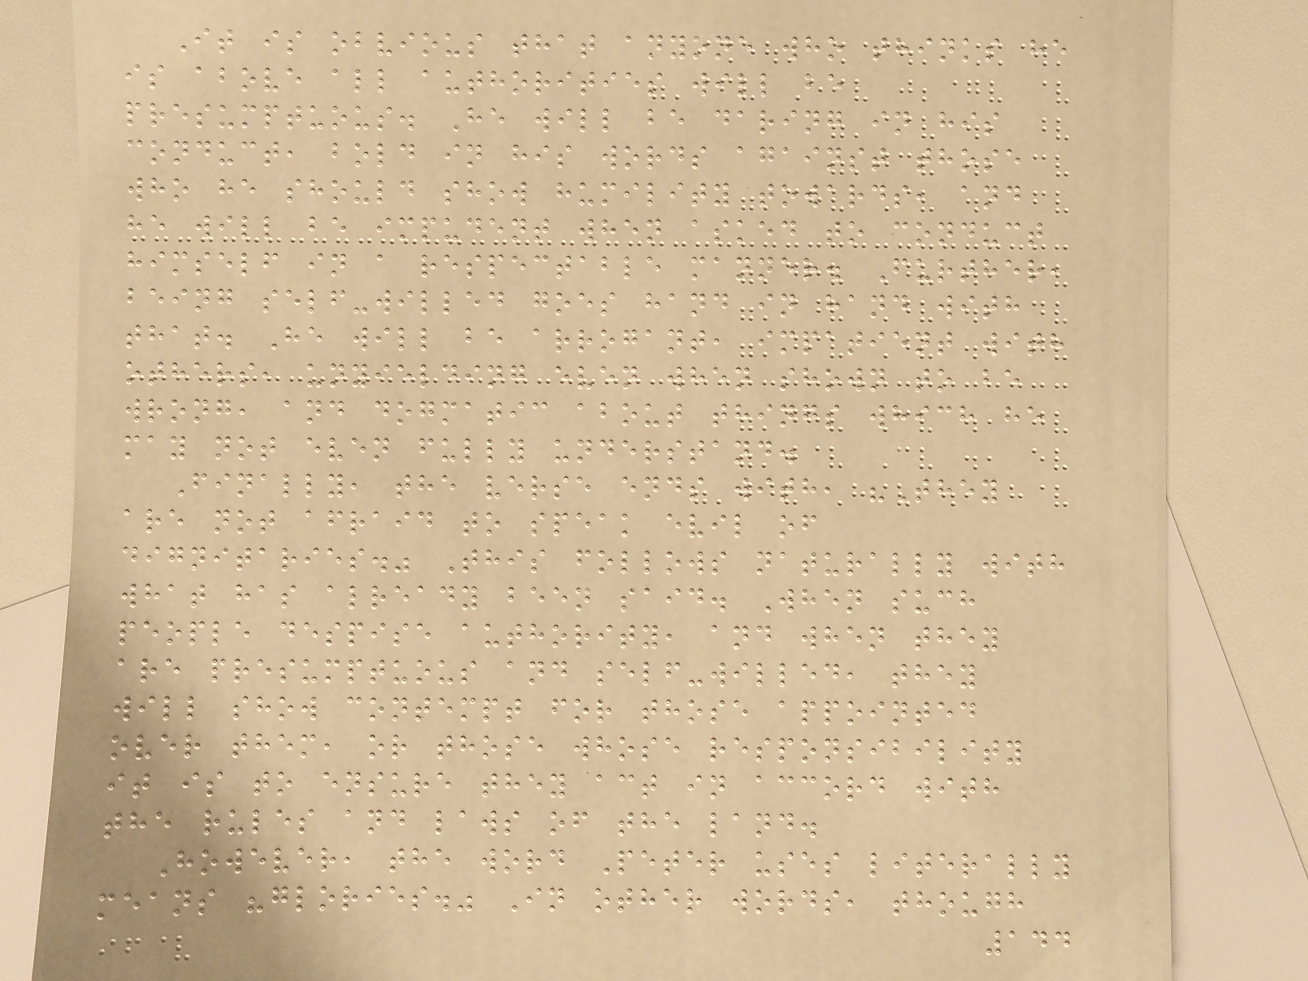It is obvious that anyone who thinks he
is above all authorities will be
presumptuous. He will be daring in his
conduct, bold in his words against those
who he should show humility towards, and
he will be impudent when asked to conduct
himself in a respectable manner. Further,
being self-willed goes hand in hand with
that. He will be arrogant, impatient with
others, unyielding even when shown to be
wrong, and dogmatic about things which he
may not even fully understand.
Finally, the verse ends with, "They
are not afraid to speak evil of
dignitaries." This follows naturally with
what has already been said. When such
people despise authority, and when they
are presumptuous and self-willed, they
will show contempt for those appointed
over them, or those whose responsibility
it is to ensure they act in accord with
the rules and laws of the land.
However, the word Peter uses literally
means "glories." In other words, though
144
